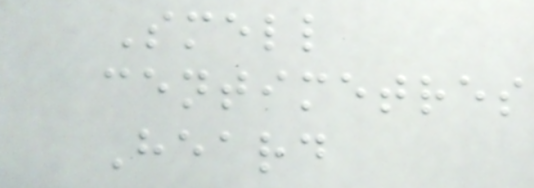Smell
centimetres
Heard
